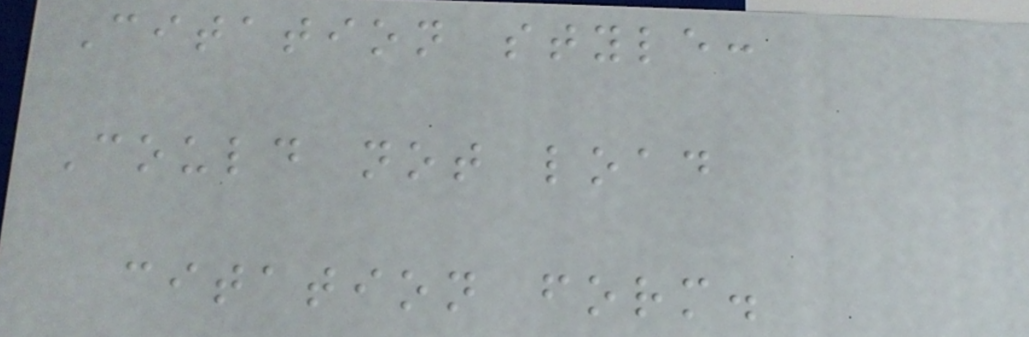Citation style:
Could not load
citation form.
